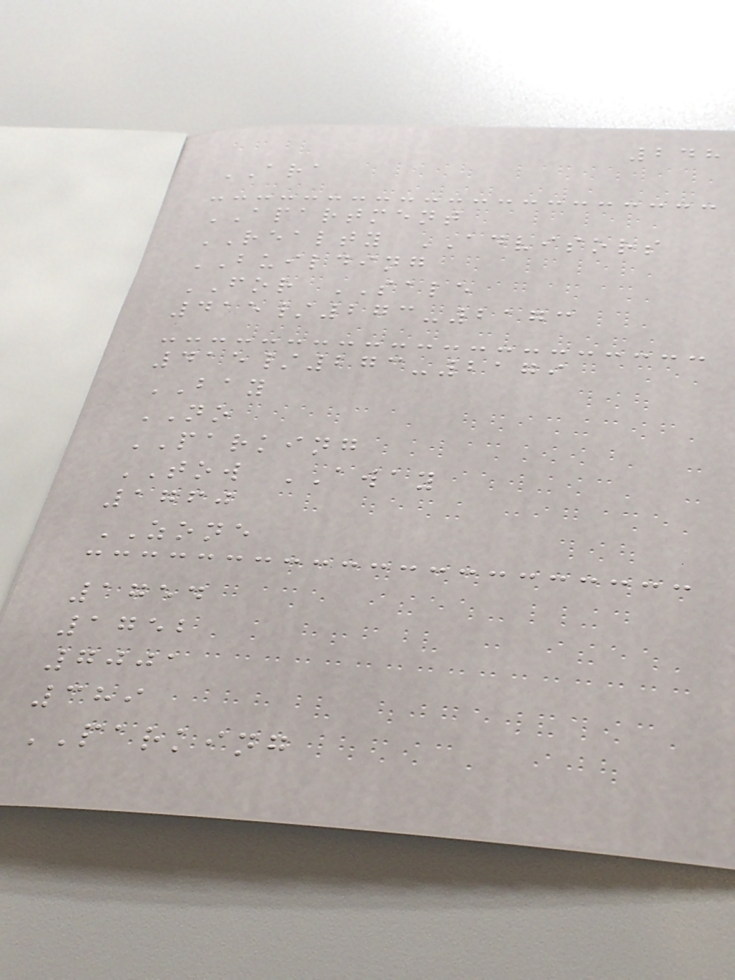248
ARA
APARTMENT
REALTY ADVISORS
BUILDING
FOR SALE
415/273-2173
415/273-2179
BAY
NO
PARKING
TOW AWAY
1760
ZONE
1754
1752
7001
389
PARKING
